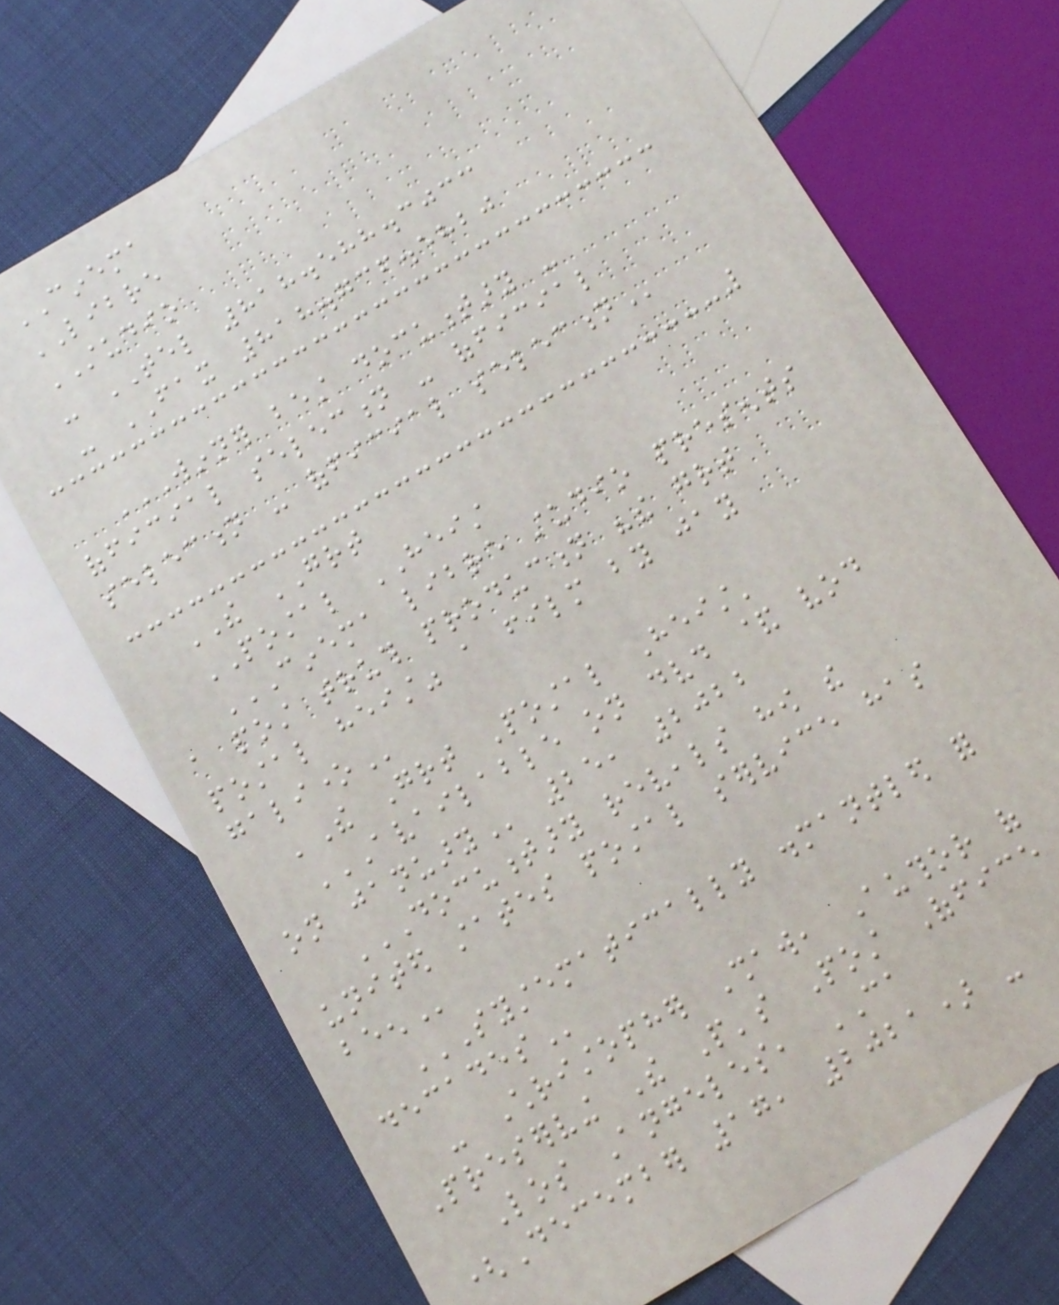CINEMA
LIBRE
STUDIO
- TEL 818.588.3033
- FAX 818.736.5820
WINNER BEST DOCUMENTARY -
OFFICIAL SELECTION - OFFICIAL
SELECTION - OFFICIAL SELECTION
THE GREAT
POSTAL HEIST
CINEMA LIBRE STUDIO PRESENTS
A POST TRUTH PRODUCTION "THE GREAT
POSTAL HEIST" A FILM BY JAY
GALIONE
'The Great Postal Heist'
AVAILABLE ON DVD & VOD
ON JANUARY 25, 2022
DOCUMENTARY REVEALS HOW THE
UNITED STATES POSTAL SERVICE HAS
BEEN
SYSTEMATICALLY DISMANTLED FOR
DECADES
- Christopher Shaw, Author of
Preserving The People's Post Office
Los Angeles, CA
(December 17, 2021) -
